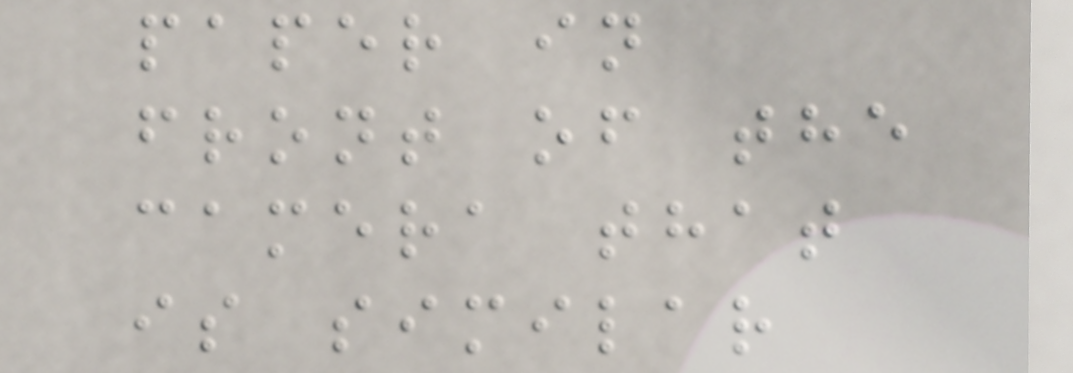paper in
front of the
camera that
is similar
